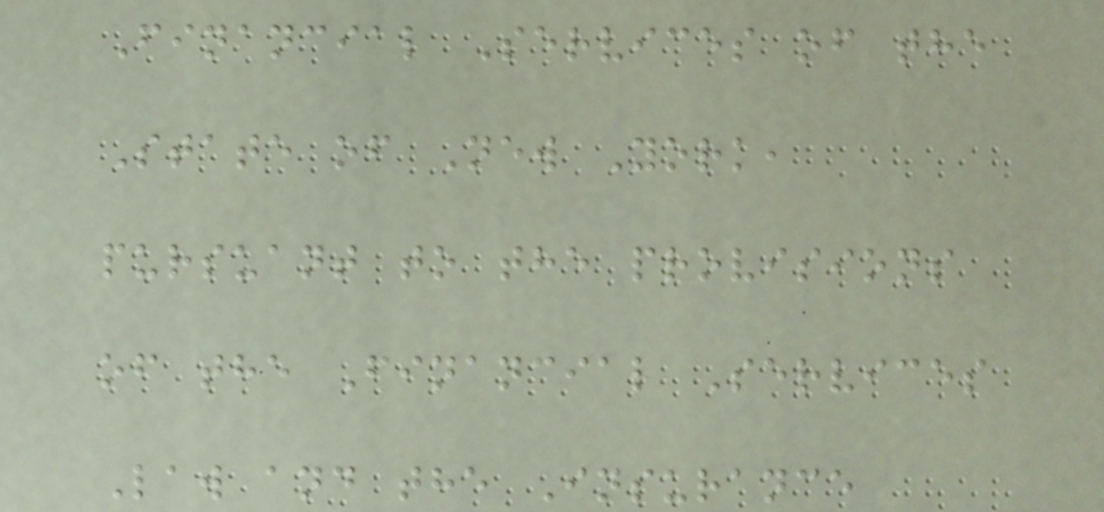Financial Services of the
State of New York,
pursuant to the provisions
of the Financial Services
Law and the Insurance
